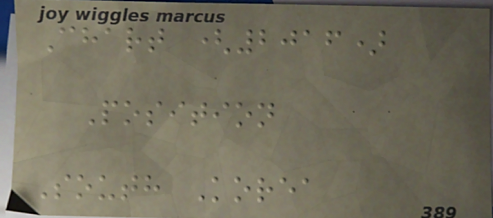Chart (2016)
Position
South Korea
